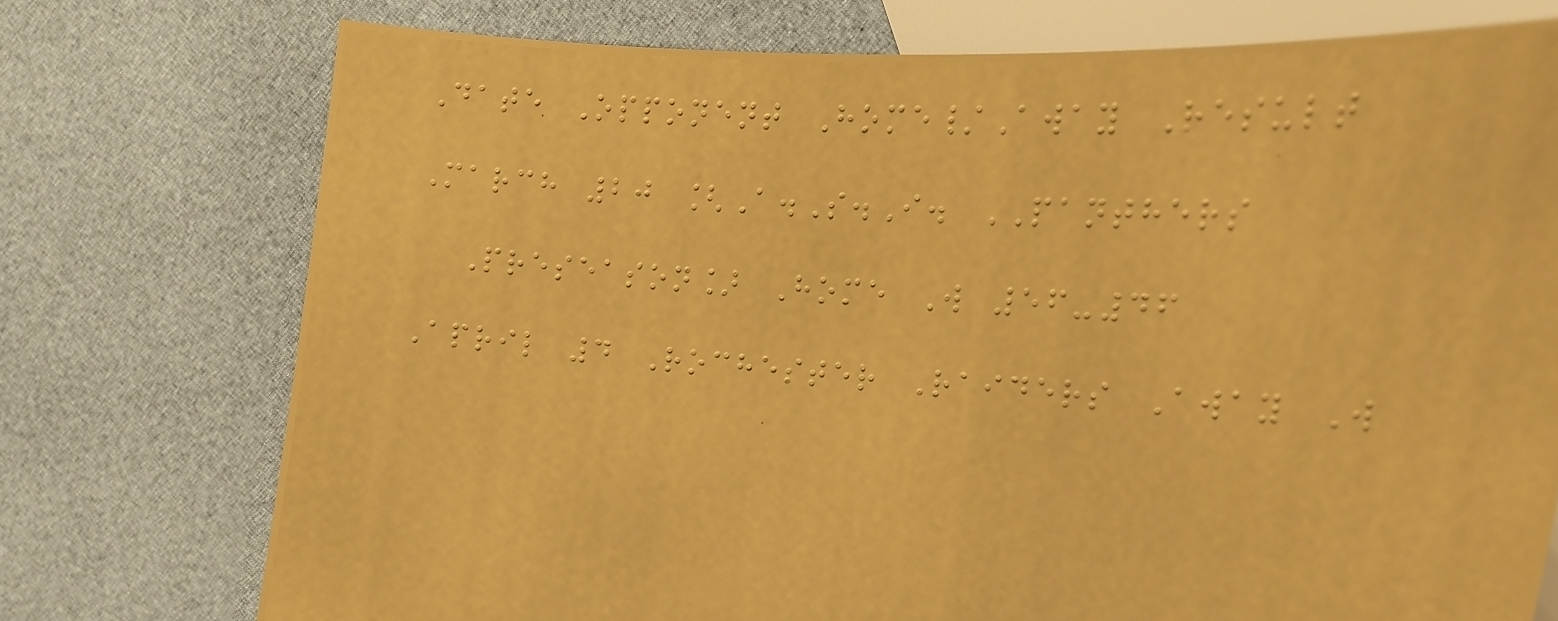Date Opponent Home/Away Result
March 20 [A.S.I. PANTHERS
Preseason] Home W 56-46
April 4 Rochester Raiders Away W
